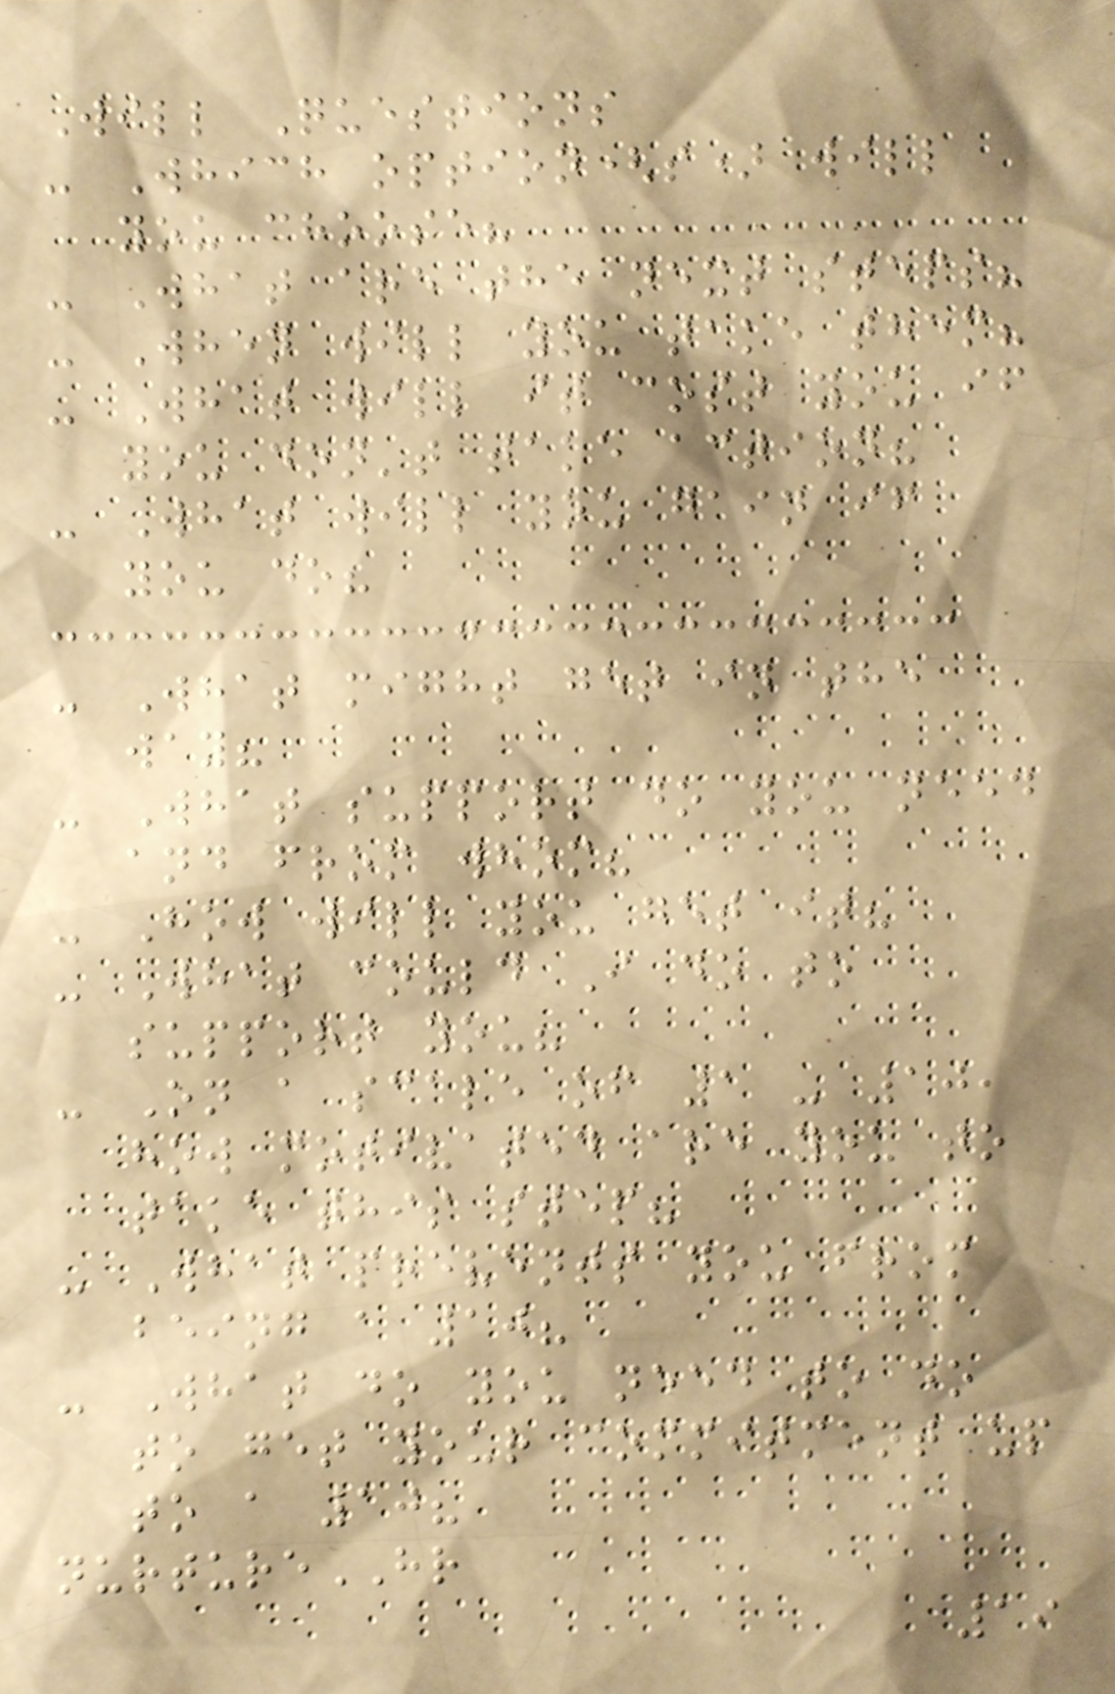Will Questions
- Which option(s) will
you choose?
- What are the next steps?
- When will you take them?
- What will it cost you if
you don't take action?
- What will you gain if
you do?
- What might get in the
way?
- What support do you need
and from whom?
- How will you get it?
- What could I do to
support you?
- On a scale of 1 - 10,
how motivated are you to
take this step?
- What prevents you from
being a 10?
- What do you need to do
to get your commitment up
to a 10?
nurtureHR
19
